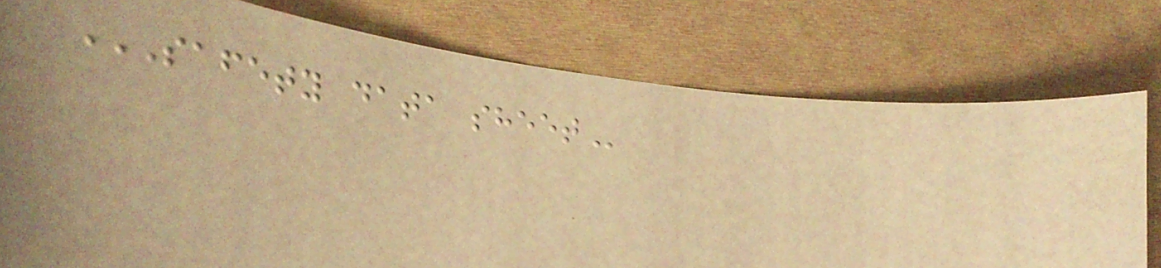SAFETY DATA SHEET
